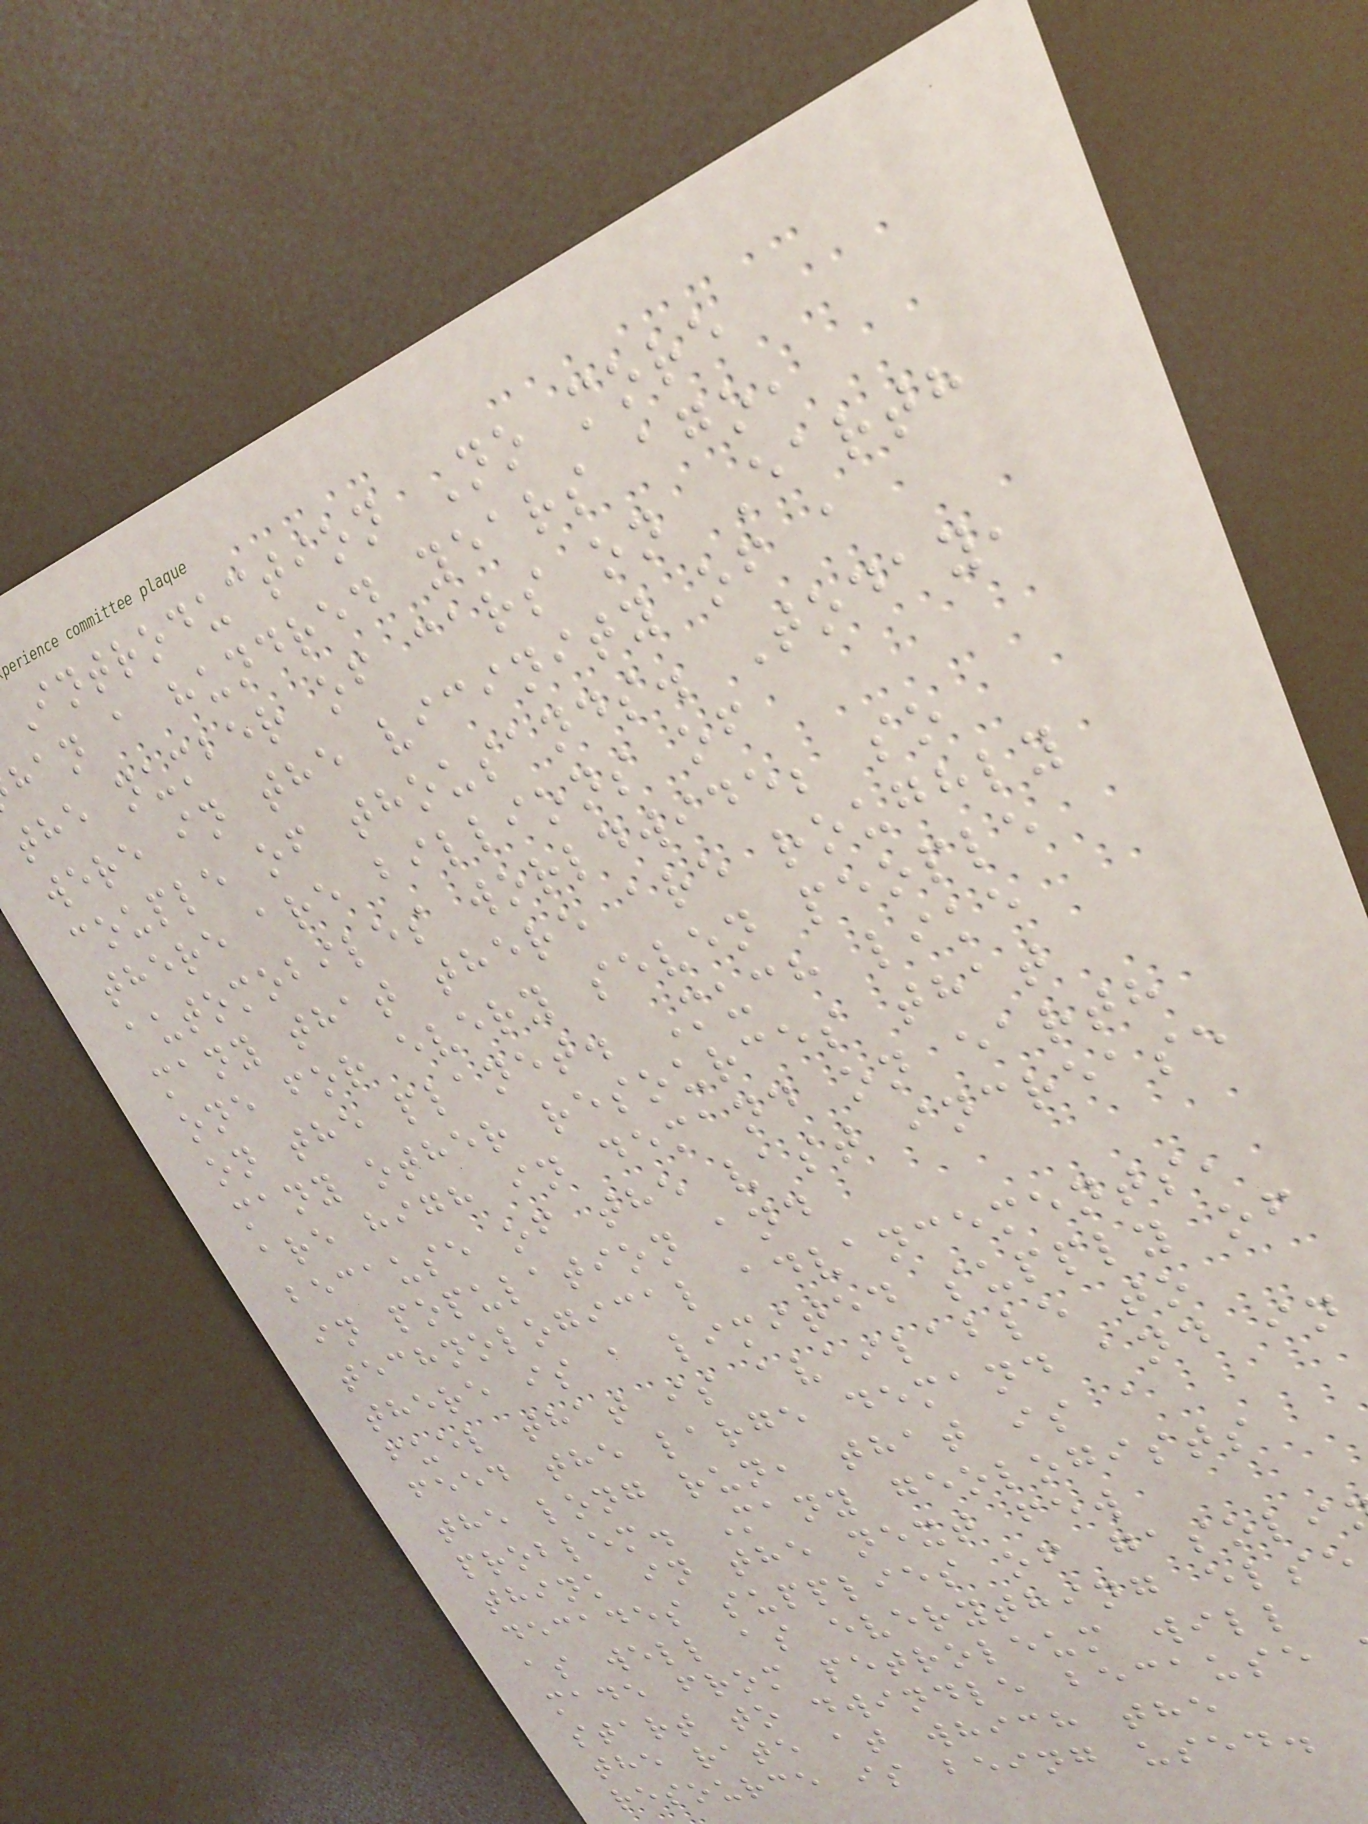Introduction No more
han a hundred years ago,
the number of cars on Earth
were in the vicinity of a
couple of thousands. Today,
there are billions of
automobiles worldwide; so
many that there are roughly
one for every seven people
on the planet. Much like
many other resources that
are high in demand on earth
because of the vast increase
in population and
technological advancements,
there is a limited supply of
fuel that is available to
feed the large demand and in
the long run, that is a
problem. Many geologists
think in the next few
decades supplies of gasoli
as well as everything else
made from petroleum will
start to dwindle because
the rate at which the
resource is being used.
